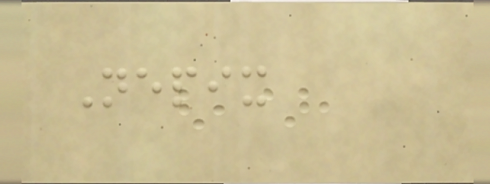Nepix
